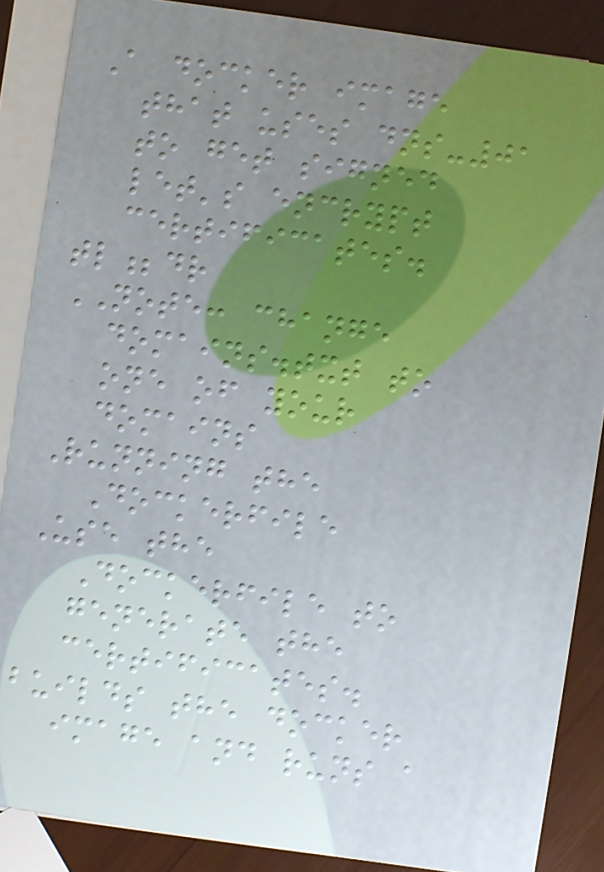A docker image
that uses dns-01
to get signed
let's encrypt
certificates.
tl;dr
NOTE: change
domains.txt to
one of your
domains
Running the
Dockerfile
Use the
Dockerfile to
generate the
certificates.
builds the docker
image and runs a
